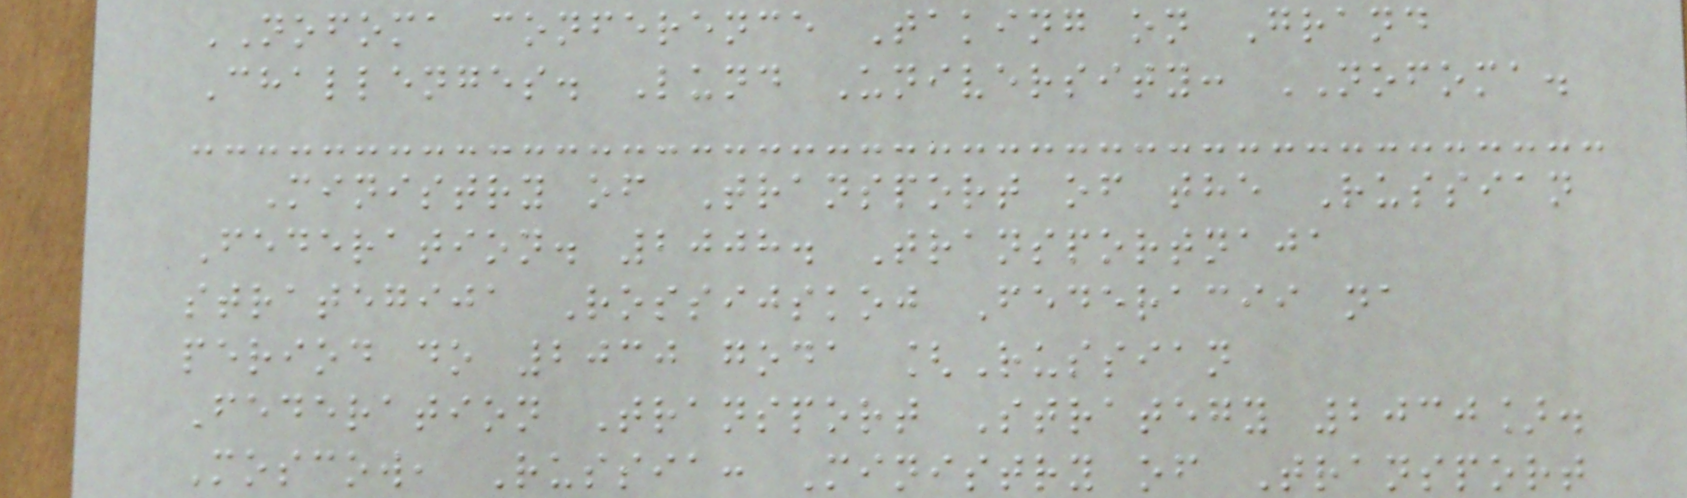NOFOMA conference Taking on Grand
Challenges. Lund University: NOFOMA.
Ministry of Transport of the Russian
Federation. 2008. Transportnaja
strategija Rossijskoj Federacii na
period do 2030 goda [Russian
Federation Transport Strategy 2030].
Moscow, Russia: Ministry of Transport
